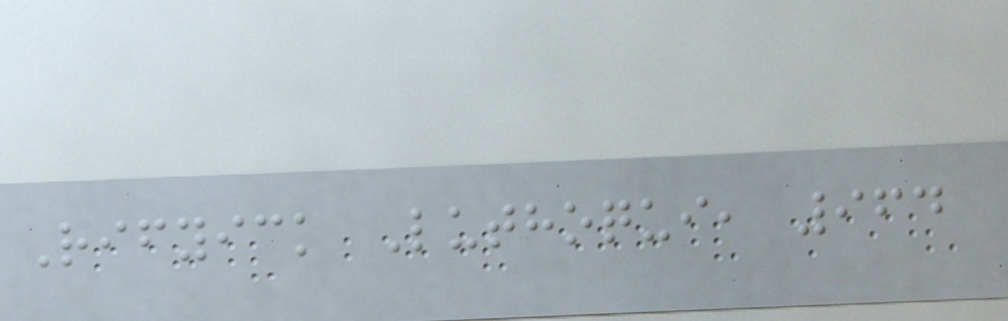Rifyick Luthoqui, 964
